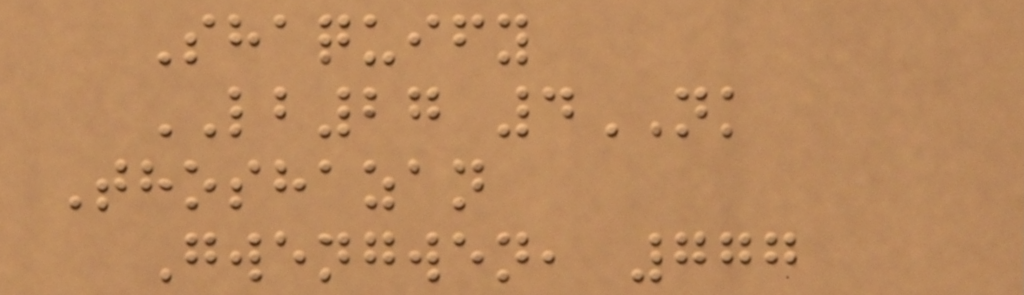Shaquify
LB27 4NK
Thoshazan
Gwengwen, 777
